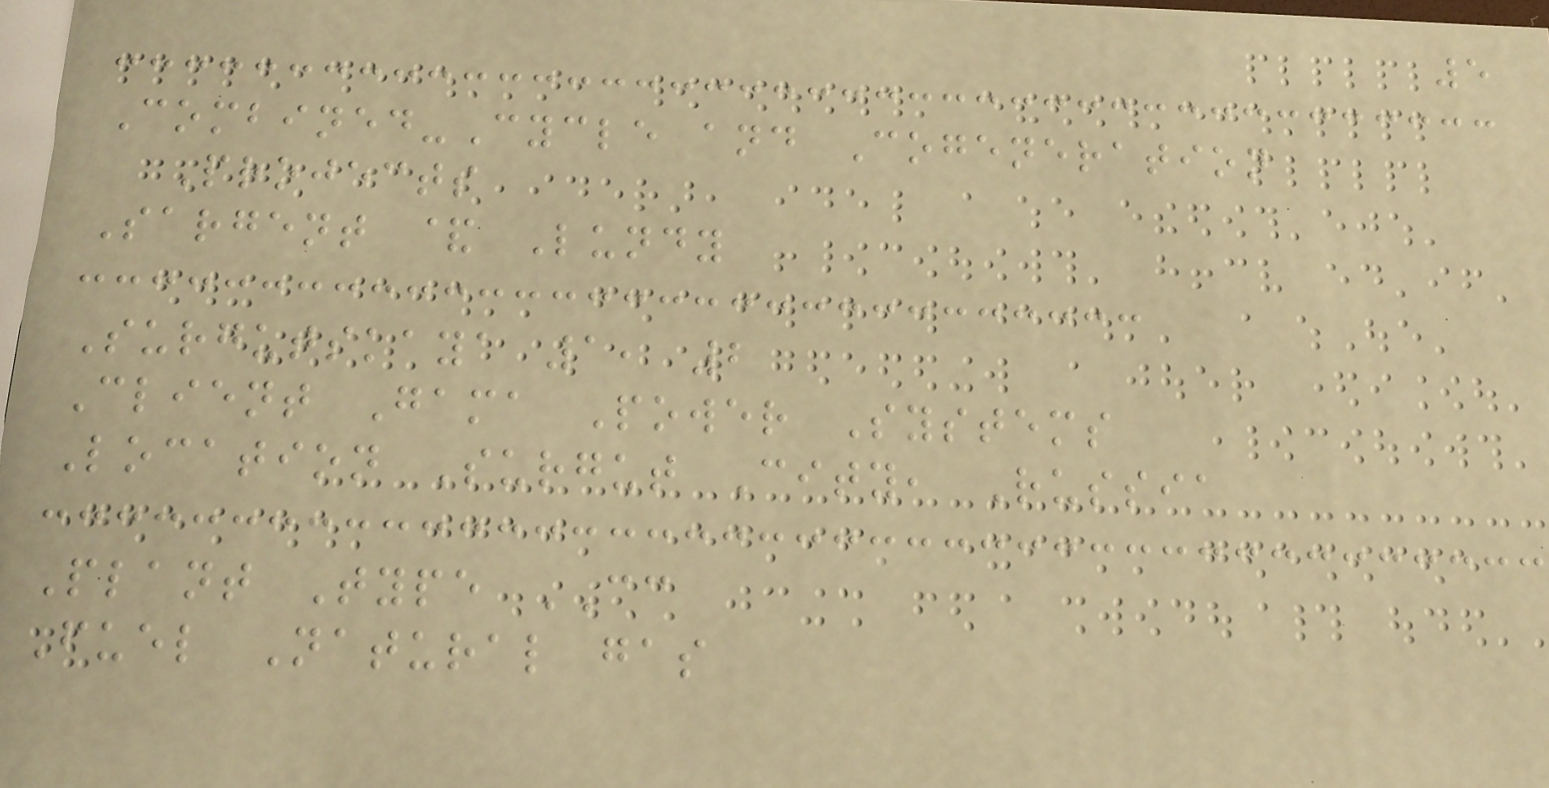5
Combined-Cycle and Cogeneration
Projects
Sargent & Lundy
Surgutskaya 1, 2
Client Gama Power Systems
Location Surgut City, Russia
Plant Type CC
Fuel Natural gas
